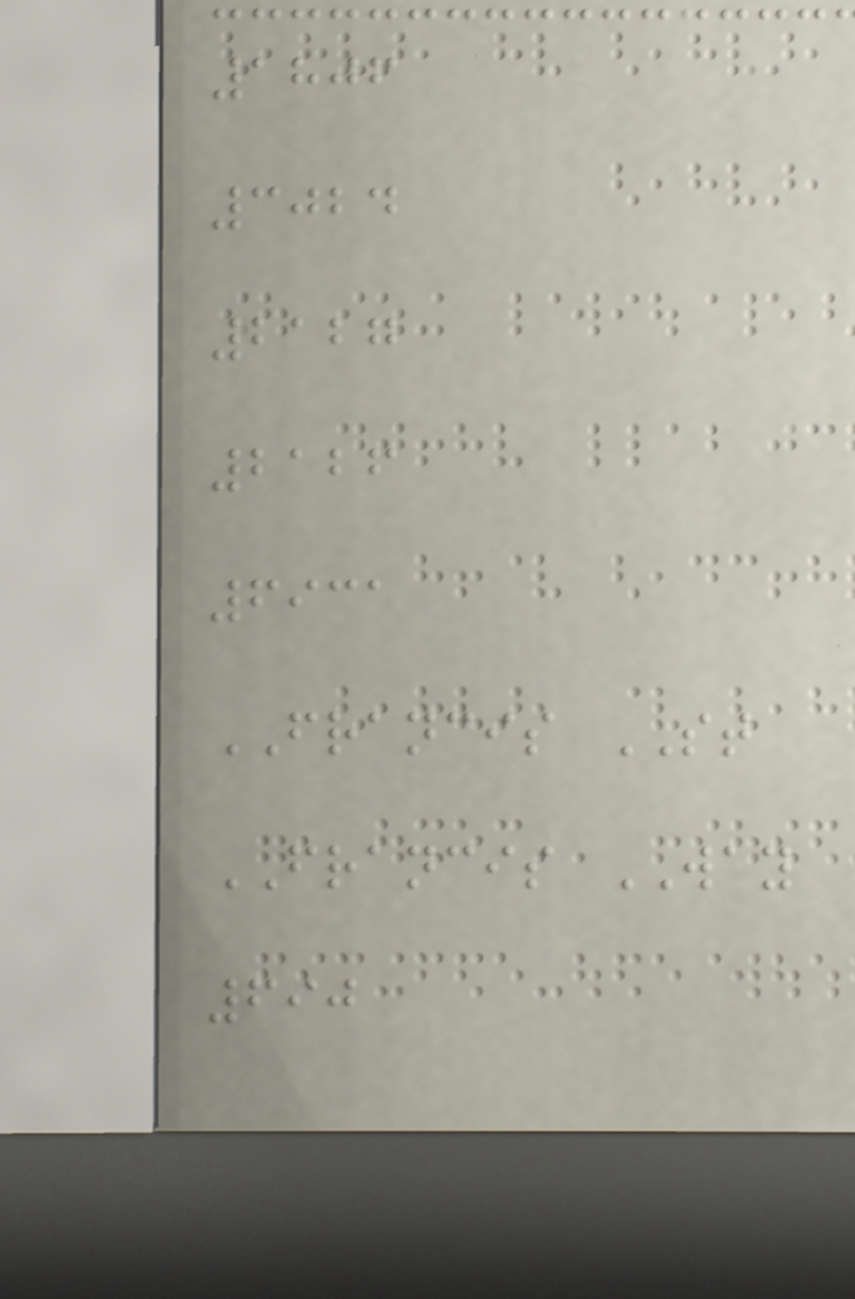1806
3024
2127
2126
6931
FRANCIS ST
FRANCIS WAY
690
